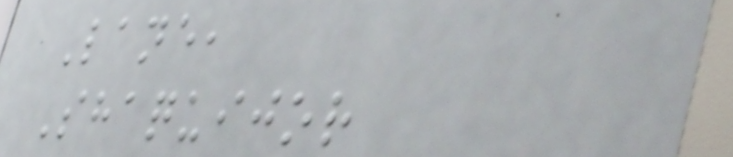Lane,
Shaquijor
